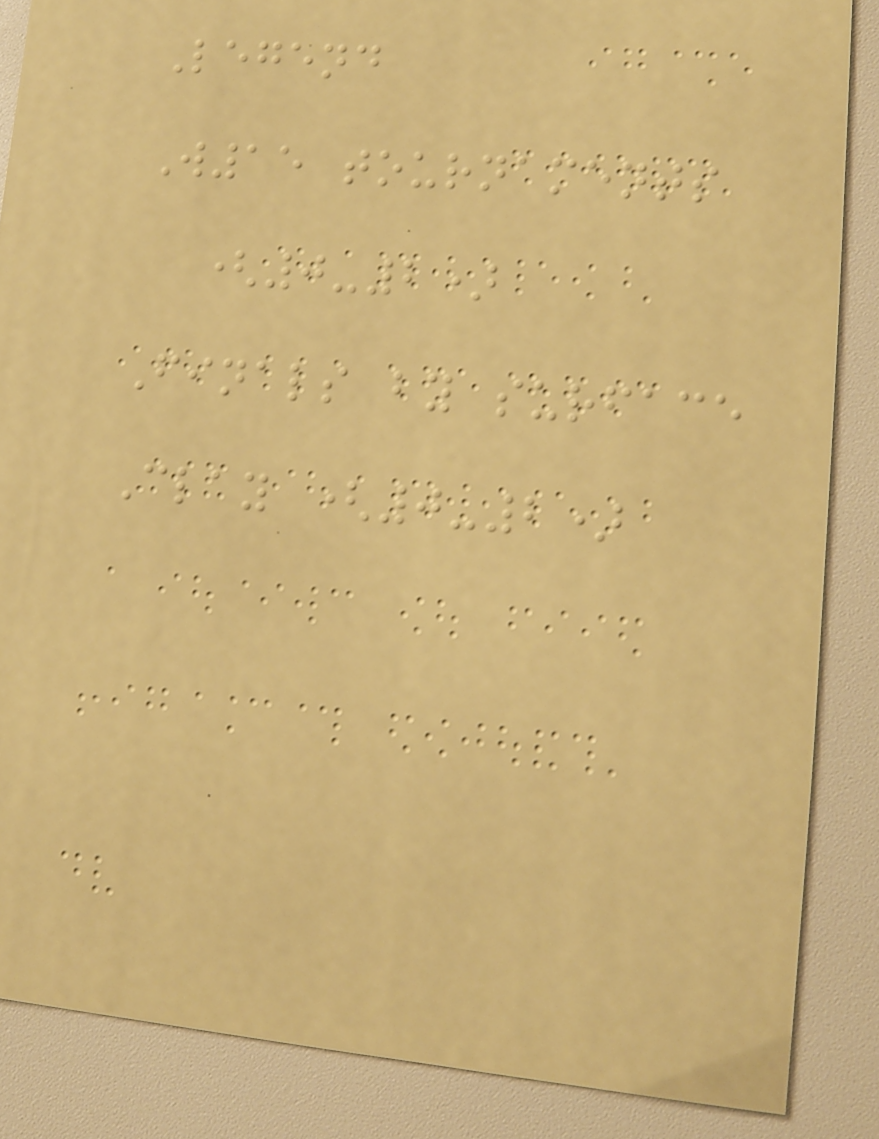Legend
W15 tournaments
(0-2)
Finals by surface
Clay (0-2)
